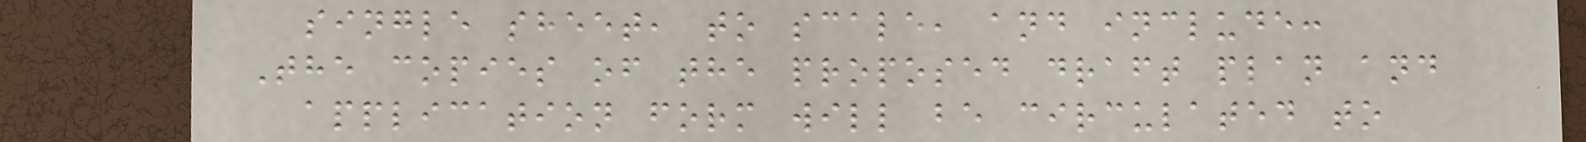single sheet, to scale, and include:
The copies of the proposed draft plan and
application form will be circulated to
